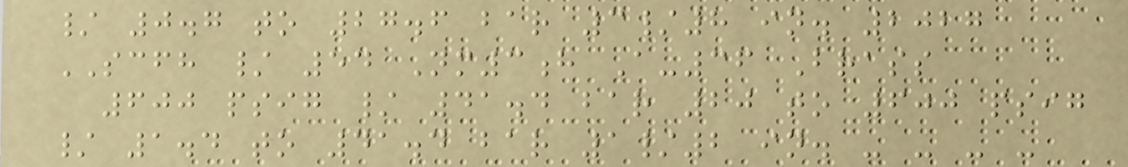/ 0.7 to 27.6 bar 3/8 in. 2027
SCFH / 54 Nm3h A-36 Brass
600 psig / 41.4 bar 20 to 600 psig
/ 1.4 to 41.4 bar 1/2 in. - - - -
